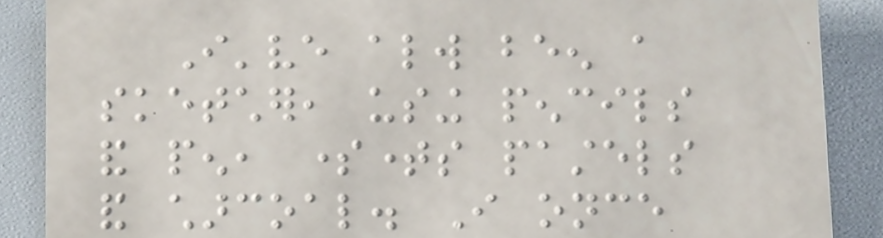I've always been a
sketcher, using pencils
and pen, sometimes pastels
and charcoal. I once
